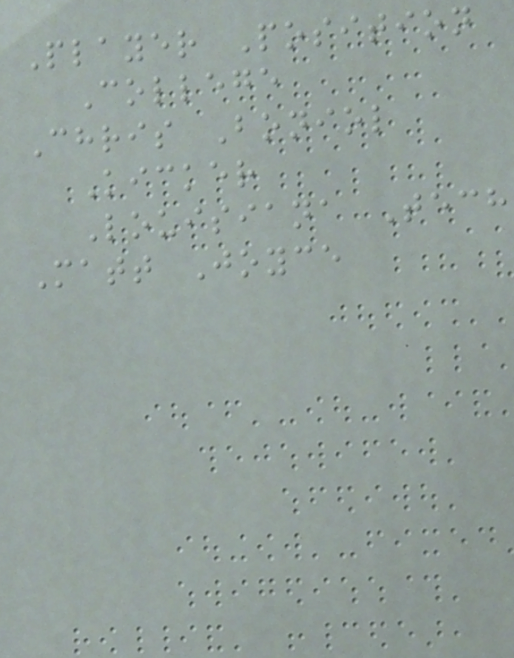Player Position
College
Chris Boniol
Kicker
Louisiana Tech
Matt Joyce
